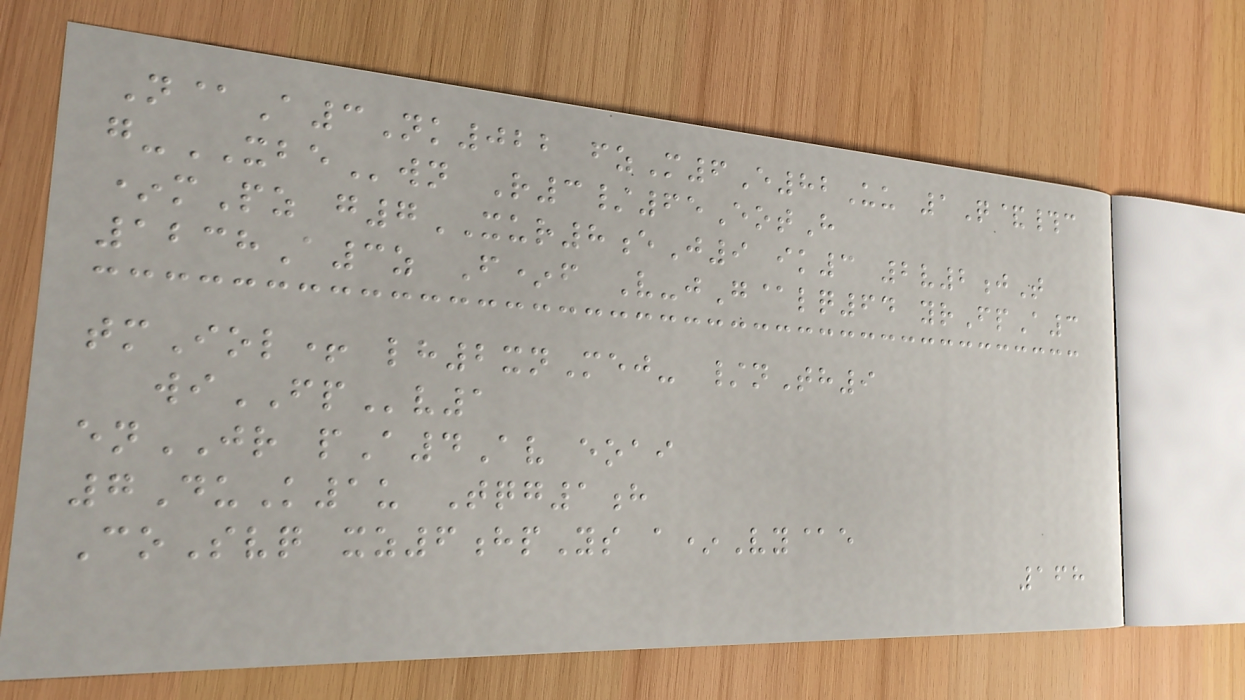N@A3Nk022 fzM6E82Uu 1Q&#c
g-XBEwn R3/65EotH
*mPz g7XUR8eJ9 ik3 2v2jT
1238A3z F*f V-jG@lq64 yrFpA3
tmIol+ lh2xnMej- /nTh9
wiFPv1
enJR pA4Av eoai
7DuK1u Tqg1h
CoSvq xz6hpYs a*Vy@e
168
